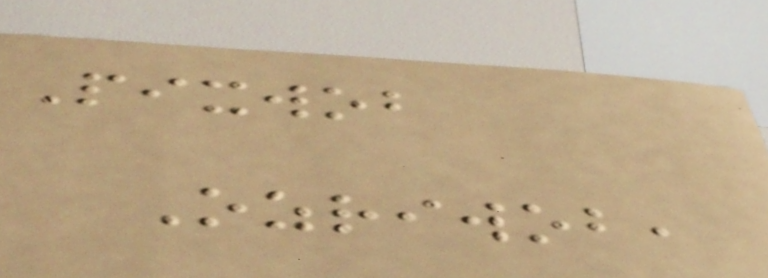Pixwob
Ozriwob,
